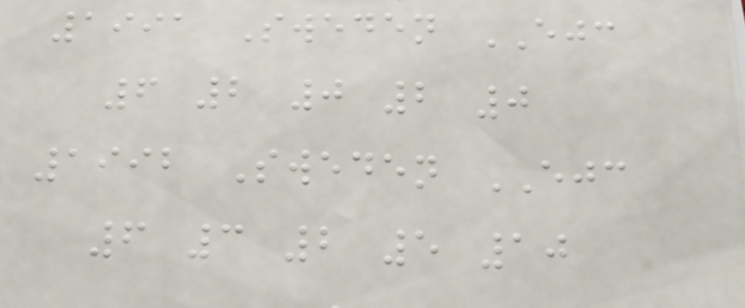1991 Sweden EJC
6 2 0 2 0
1992 Sweden EJC
6 3 2 5 10
